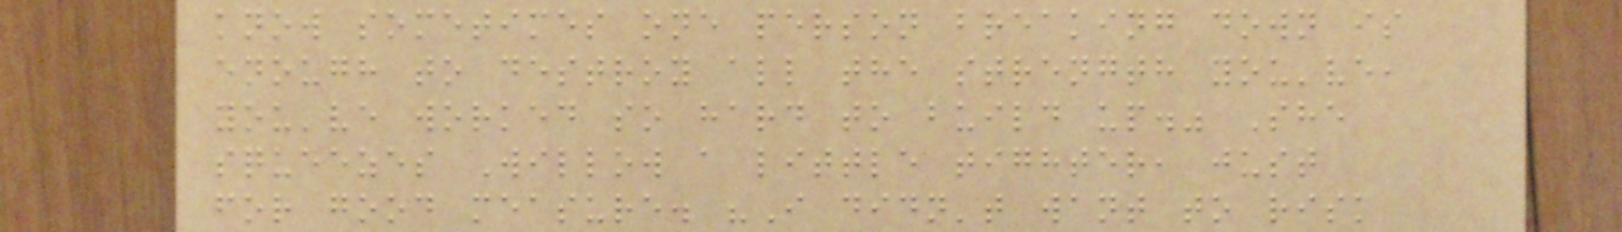know sometimes one person breaking down is
enough to destroy all the strength you've,
you've worked so hard to build up." She
squeezes Willow a little tighter, just
for good measure. "I didn't want to risk
